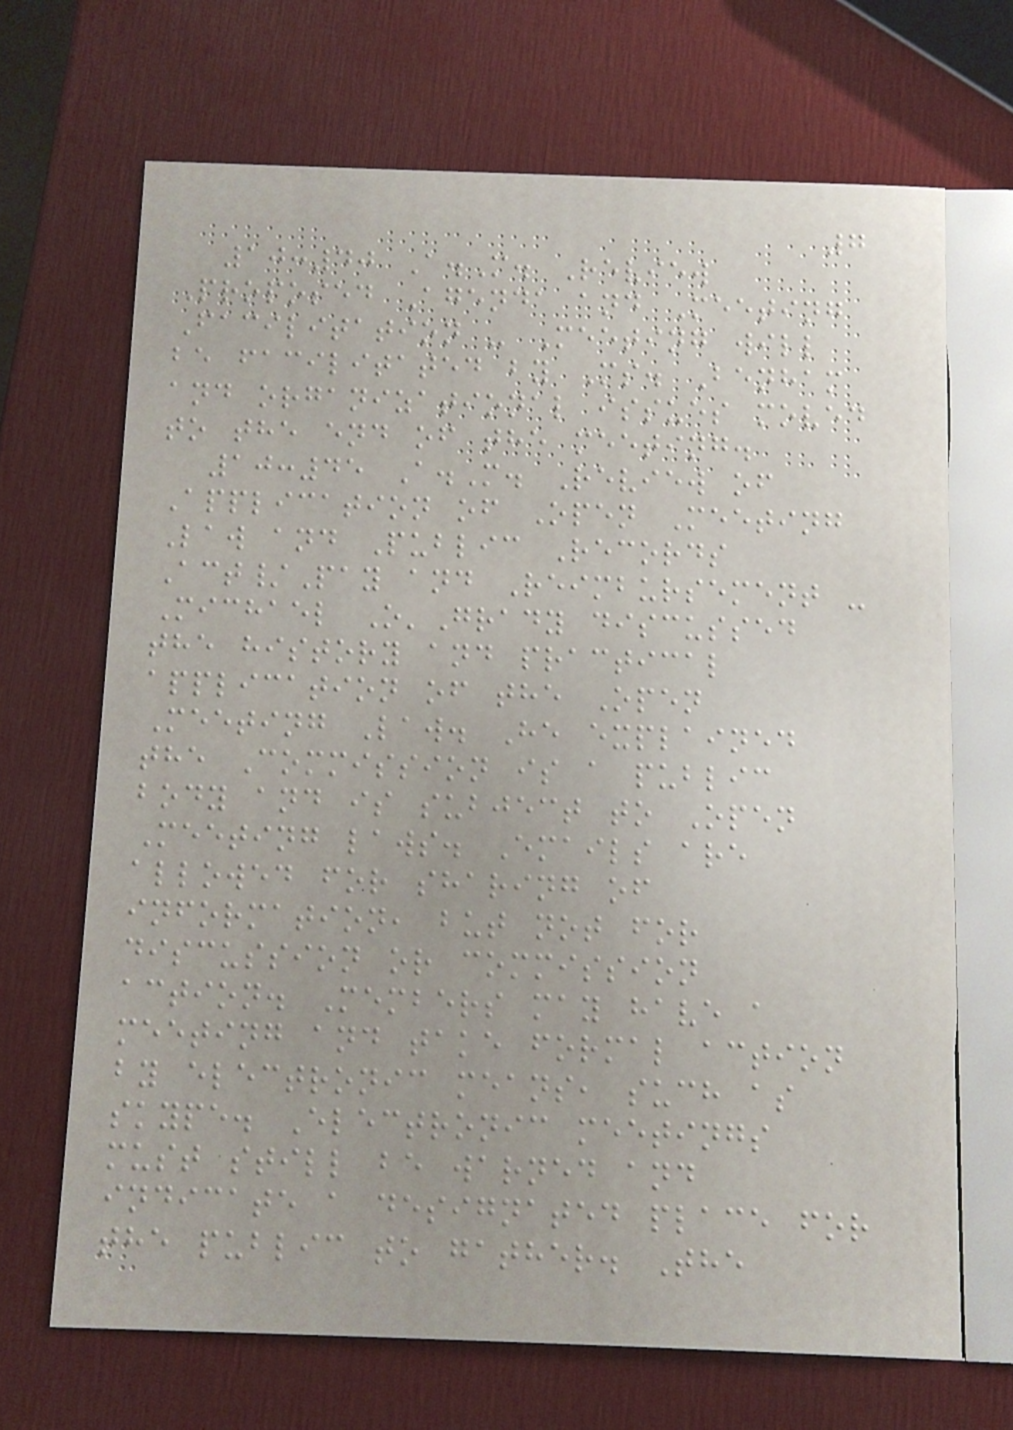7
10:40 A.M. Review
Proposed Agenda and Meeting
Facilitation - Meeting will
be facilitated by Ms. Benham
and organizational issues moved
to the end of the meeting.
10:45 A.M. Review of
Application of Open Meeting
Law and Public Records
Act/Pay and Reimbursement -
Michael O'Grady discussed
the history and practical
application of the Open
Meeting Law. He explained
the Commission is a public
body and is subject to Open
Meeting laws. Emails are
allowed for sharing of
information, but not for
discussion or commission
action. Members may have a
meeting and take formal action
by electronic means, such as
skype. Electronic meetings
must still be warned and
indicate a designated place for
the public to gather. The
